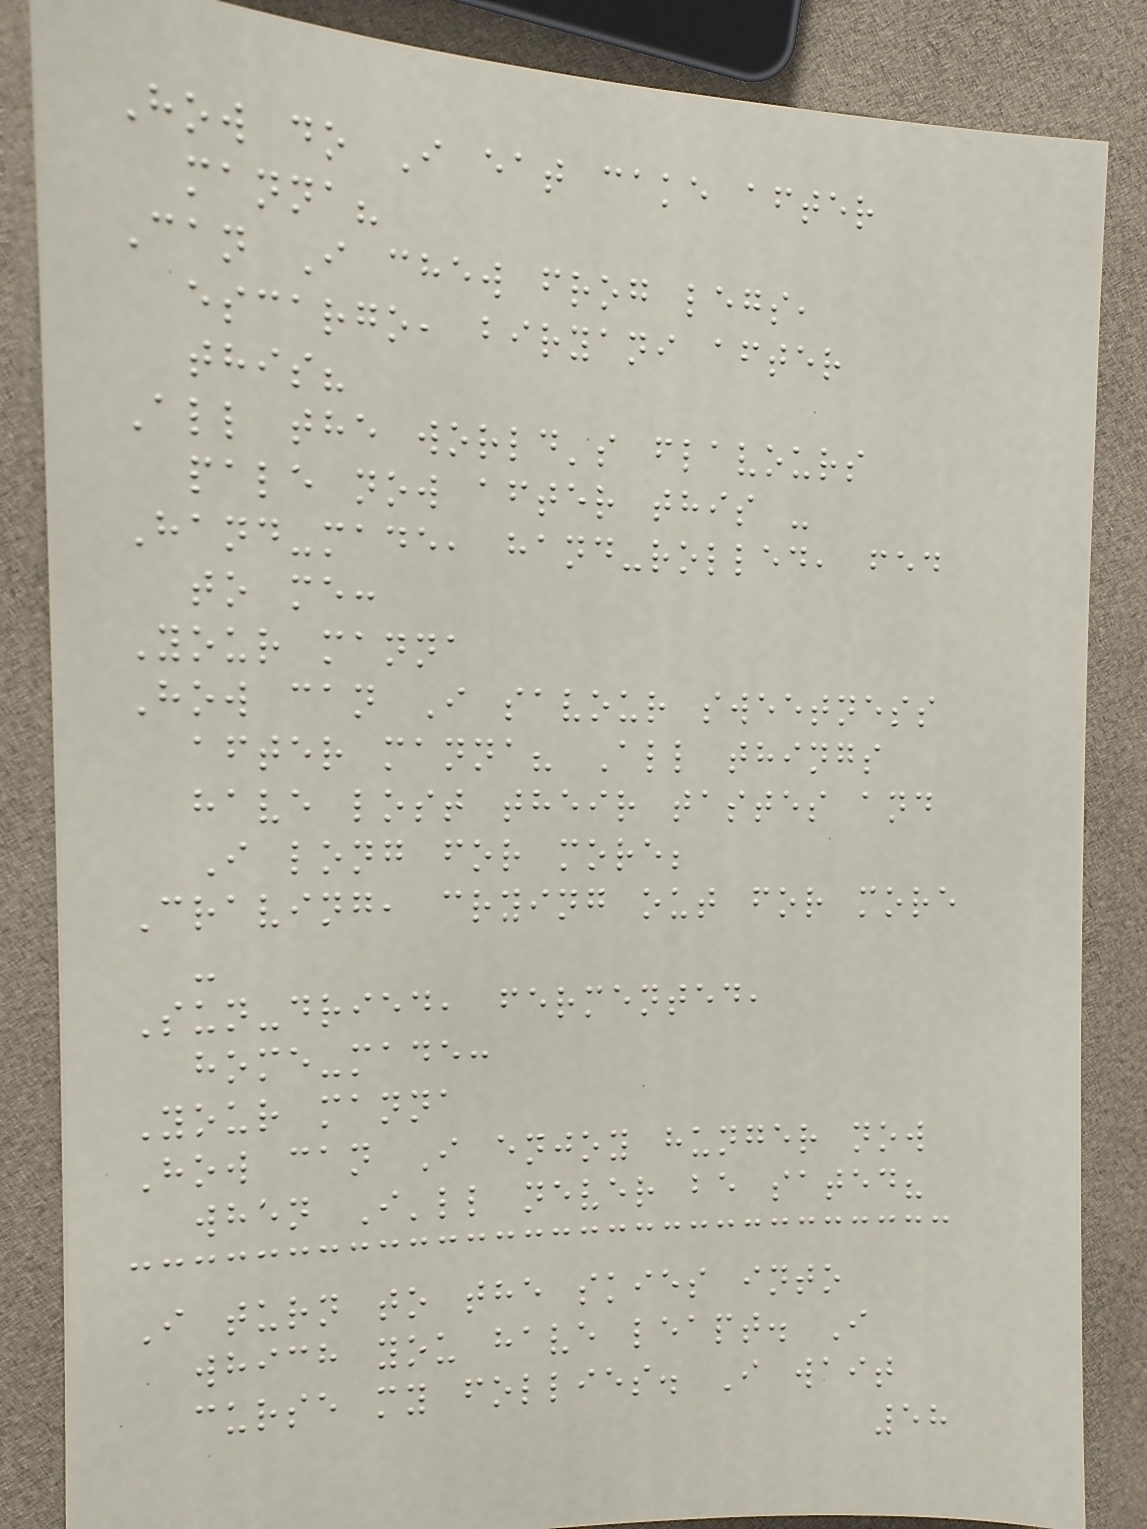How do I eat cake after
manna?
Can I chew frog legs,
escargo, biryani after
this?
All the world's flavours
pale now after this -
Hand-made, hand-rolled, fed
to me:
Your manna
How can I savour sweetness
after manna? All things
have lost their tastes and
I long for more;
Craving, crying out for more
-
Sun-dried, fermented,
home-made:
Your manna
How can I enjoy hunger now
when I'll never be sated?
I turn to the skies into
which you have leapt. I
curse my follies. I wait
58
